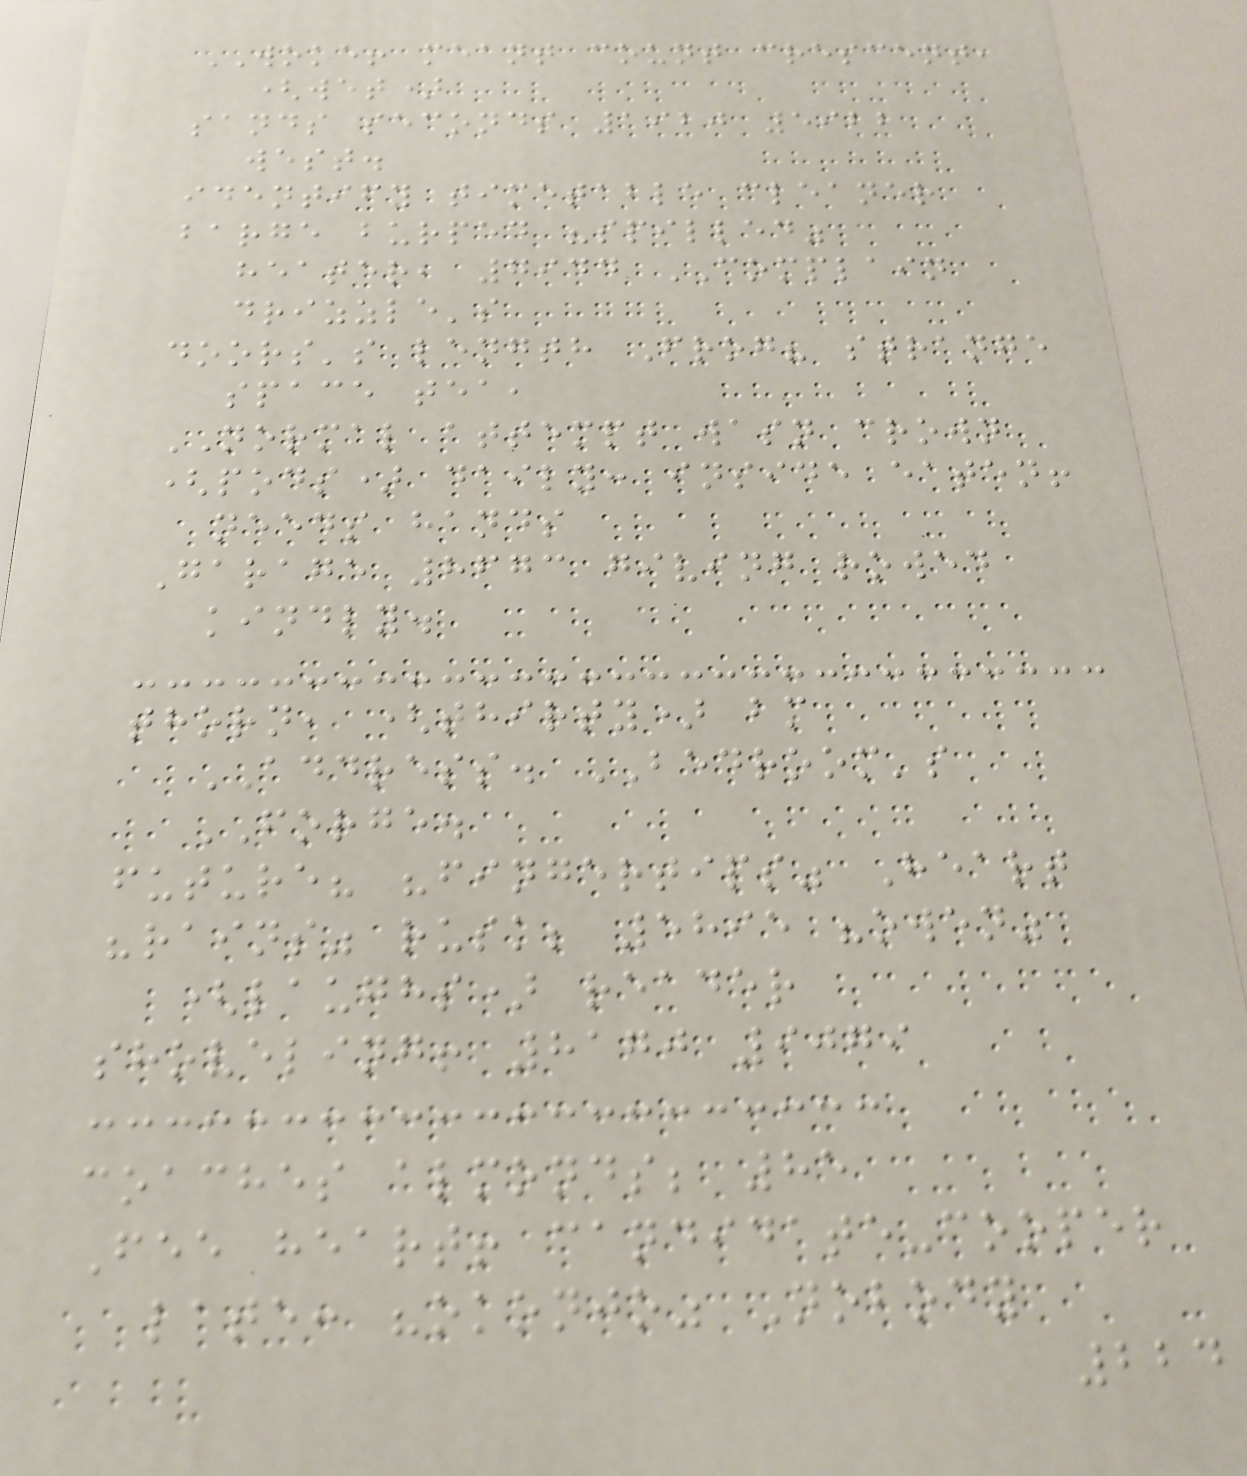WOKE! meant count crescent,
(wet)
sands seconds 1920 5922
west.
identify timetable cleaner
barge burped "spilled"
heater, 7944 COMPLAIN
drizzle's
doors's length Frog? strange
space tea,
NORMAL attempt wasn crown
(pods) daily: inside eaten!
needs hands
Garage 8673 giving rowed
kindly.
thorn, (thirty) bm
ADDRESS. BEDROOM's
FORGE.
future? "fingertips" Heart
"rains" rusk; 5895 "owen"
(laughs) reader
shoveling! 8170 9079
coaches almonds; 85
Fee heart! candidate-cooper
late: "okonjo" Nobody
224
